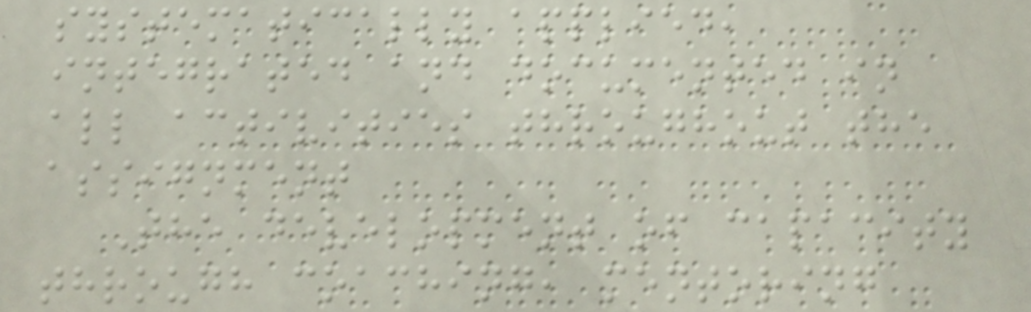systematically applied,
integrated and documented in
all activities throughout the
assignment
The development of capacity
through coaching, mentoring
